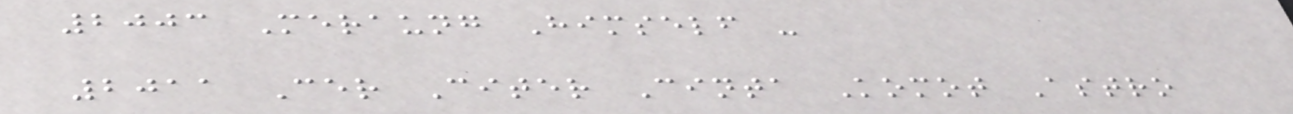2003 Meraung Himself -
2011 Cer Citer Cinta Komot Astro
